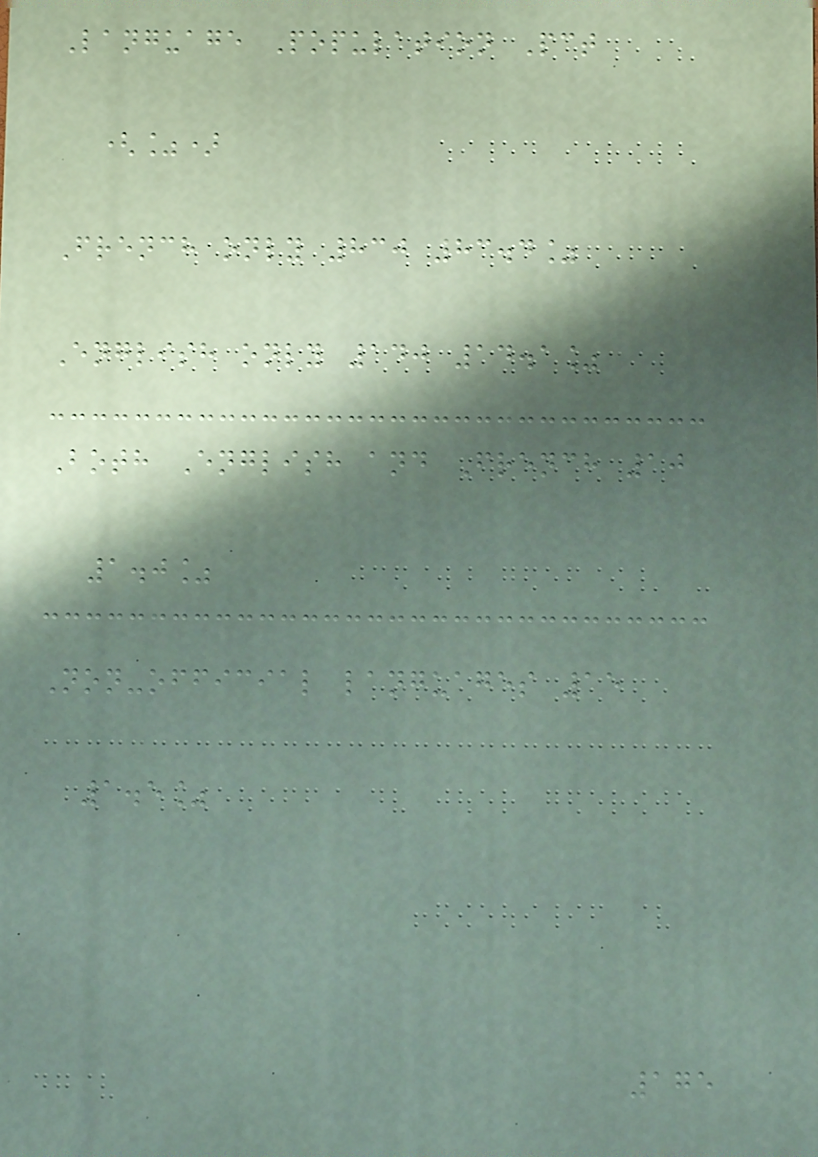Language Population Pct
(%)
French only 830 83.4%
English only 140 14.1%
Both English and French 10
1.0%
Non-official languages 15
1.5%
175
